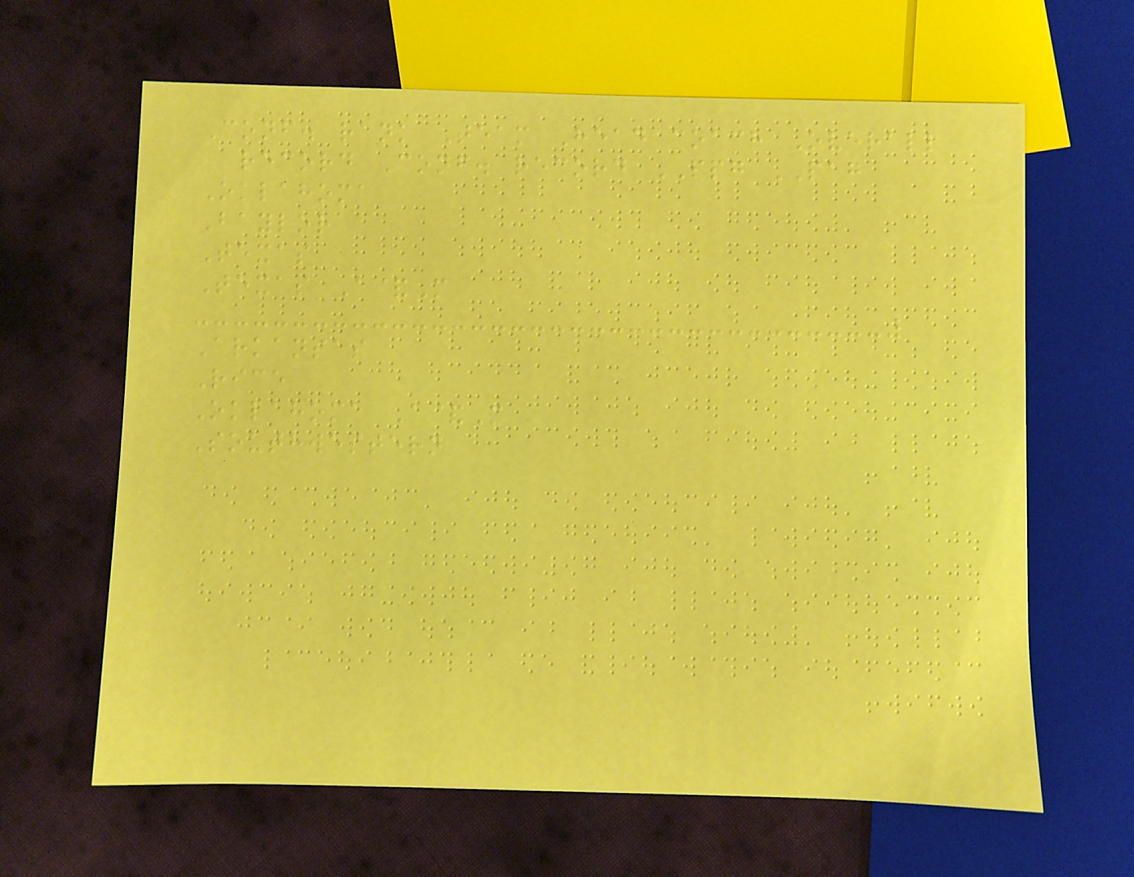Conf. rank Team Head coach Overall
record Conf. record PPG PAG
Oklahoma
Baylor
Texas
Texas A&M
Arkansas
Rice
Oklahoma A&M
Southwestern
